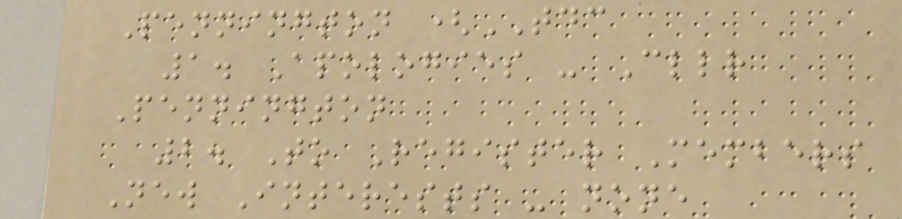Pennington (TDC
1. Apologies - Cllr
Pennington
2. To Register Members
New Interests - none
